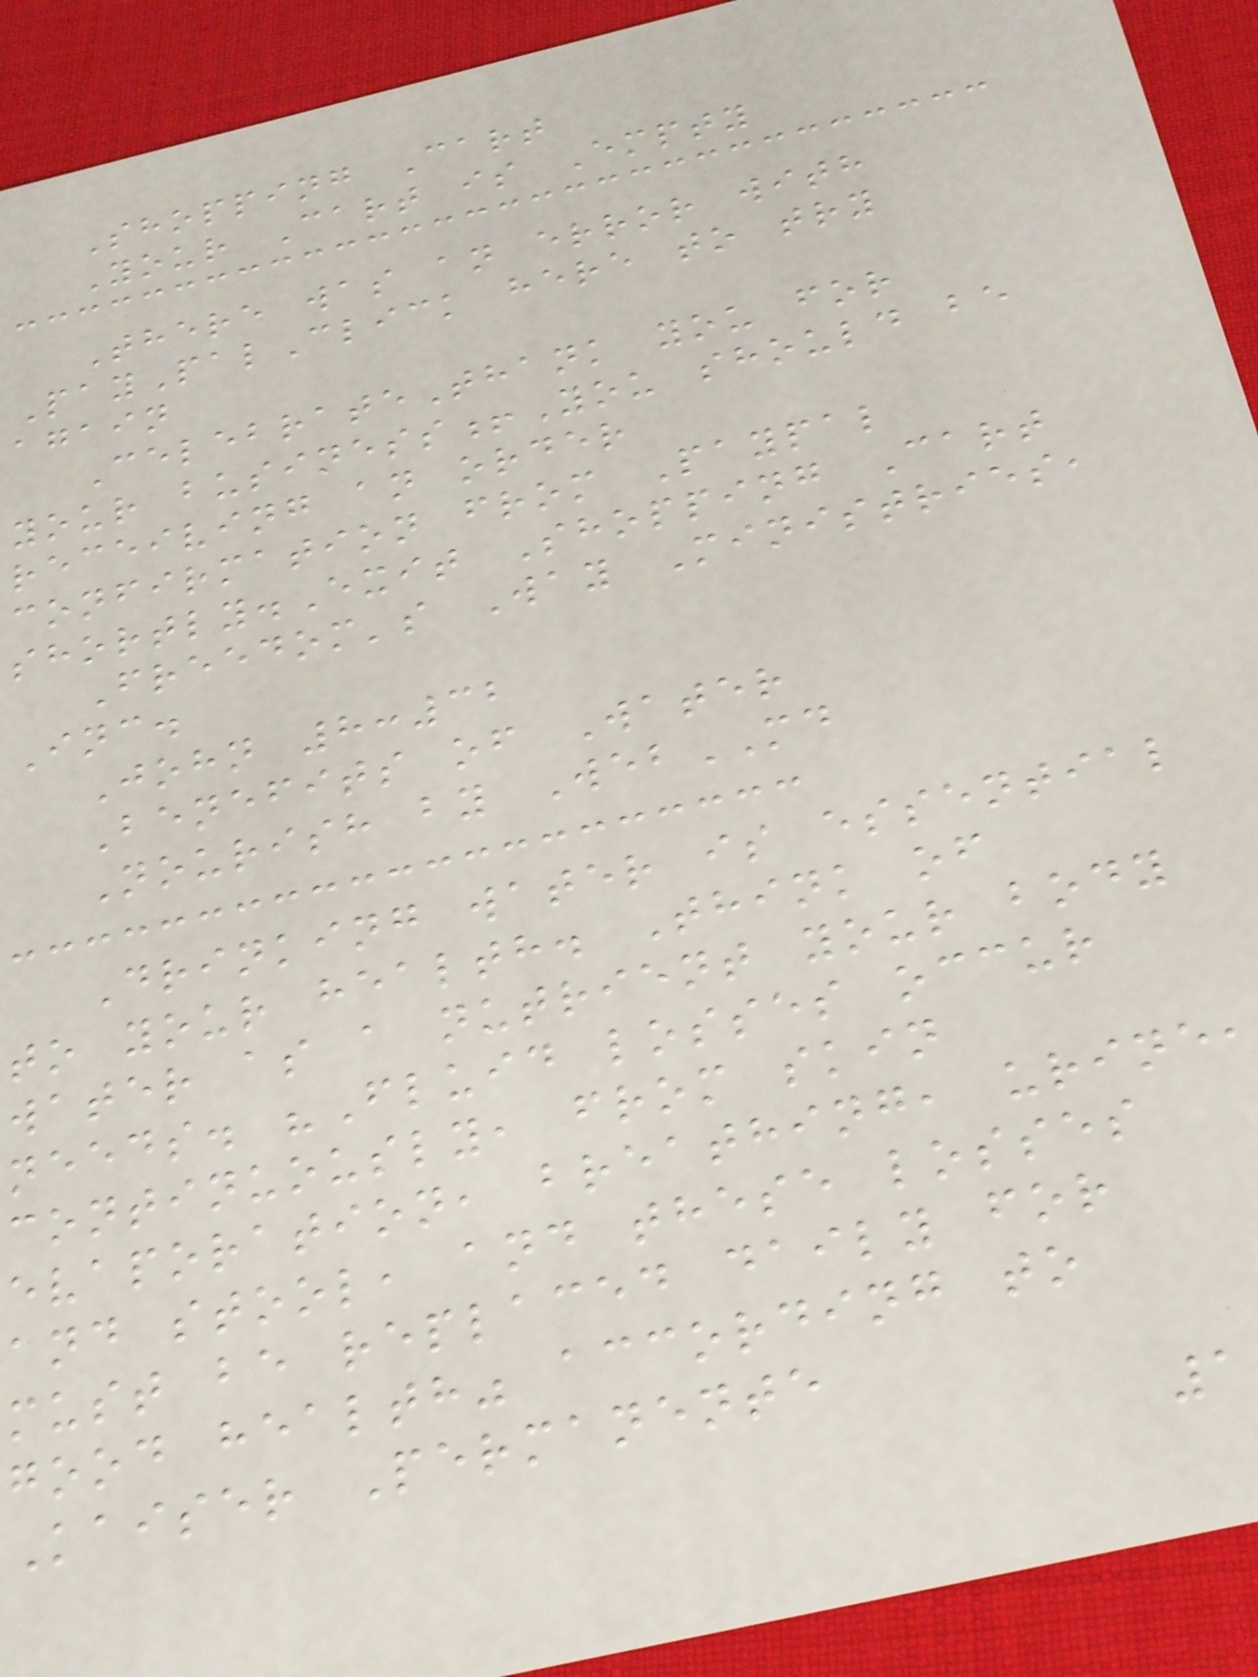Shopping Cart
Your Cart is Empty
There was an error with
PayPalClick here to try
again
CelebrateThank you for
your business!You should be
receiving an order
confirmation from Paypal
shortly.Exit Shopping Cart
Freedom's Way Ministries,
Inc.
John 8:32
Benefits of Water
Nourish by WebMD
Drinking water is essential
to your health. Think of
water as a nutrient your body
needs. "Fluid losses occur
continuously, from skin
evaporation, breathing, urine,
and stool, and these losses
must be replaced daily for
good health" according to
Kaiser Permanente
